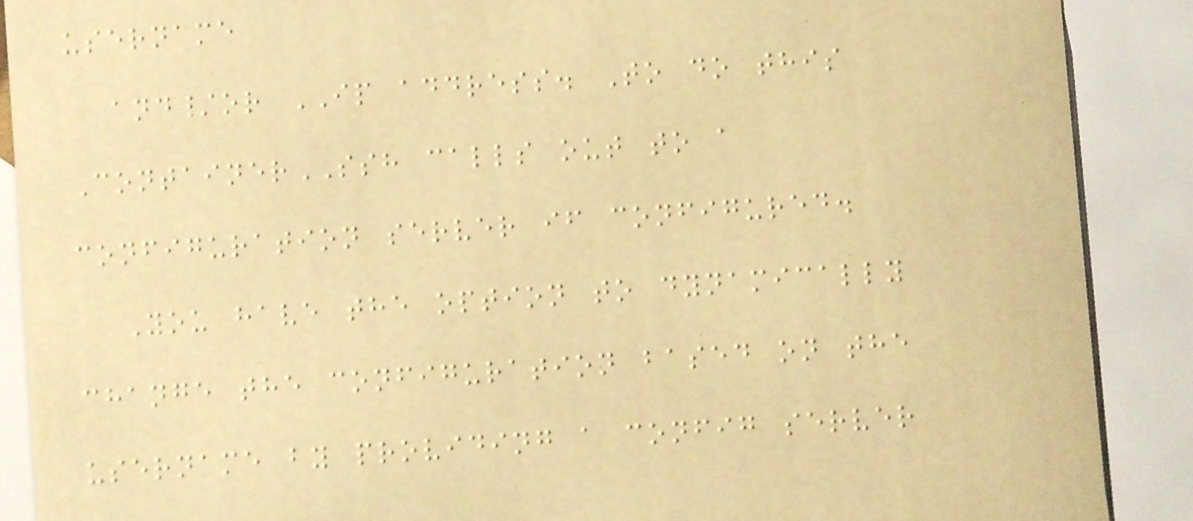username
and/or IP address. To do this
ContainerSSH calls out to a
configuration server if configured.
You have the option to dynamically
change the configuration based on the
username by providing a config server
